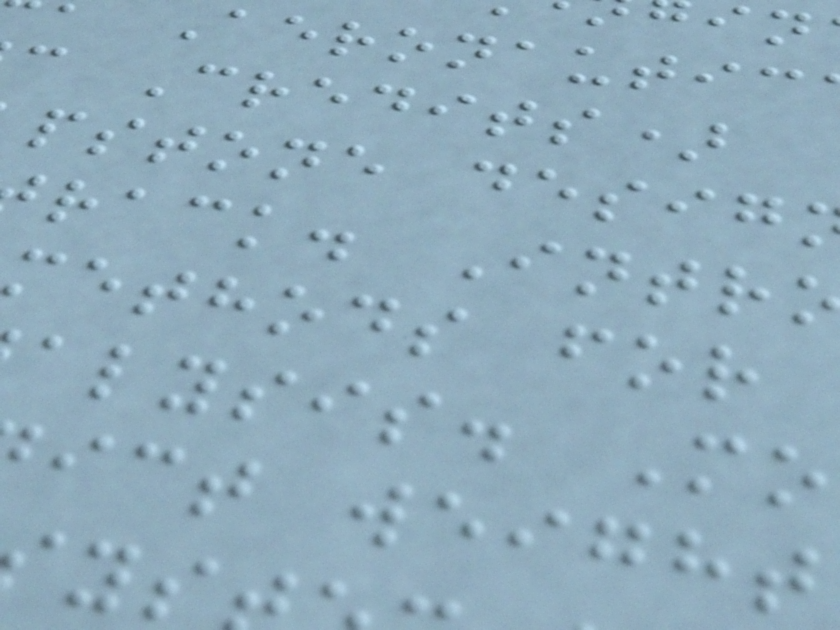c Credits)
pstone desig
rack. Intr
methods for
alysis. Mo
ict weight
